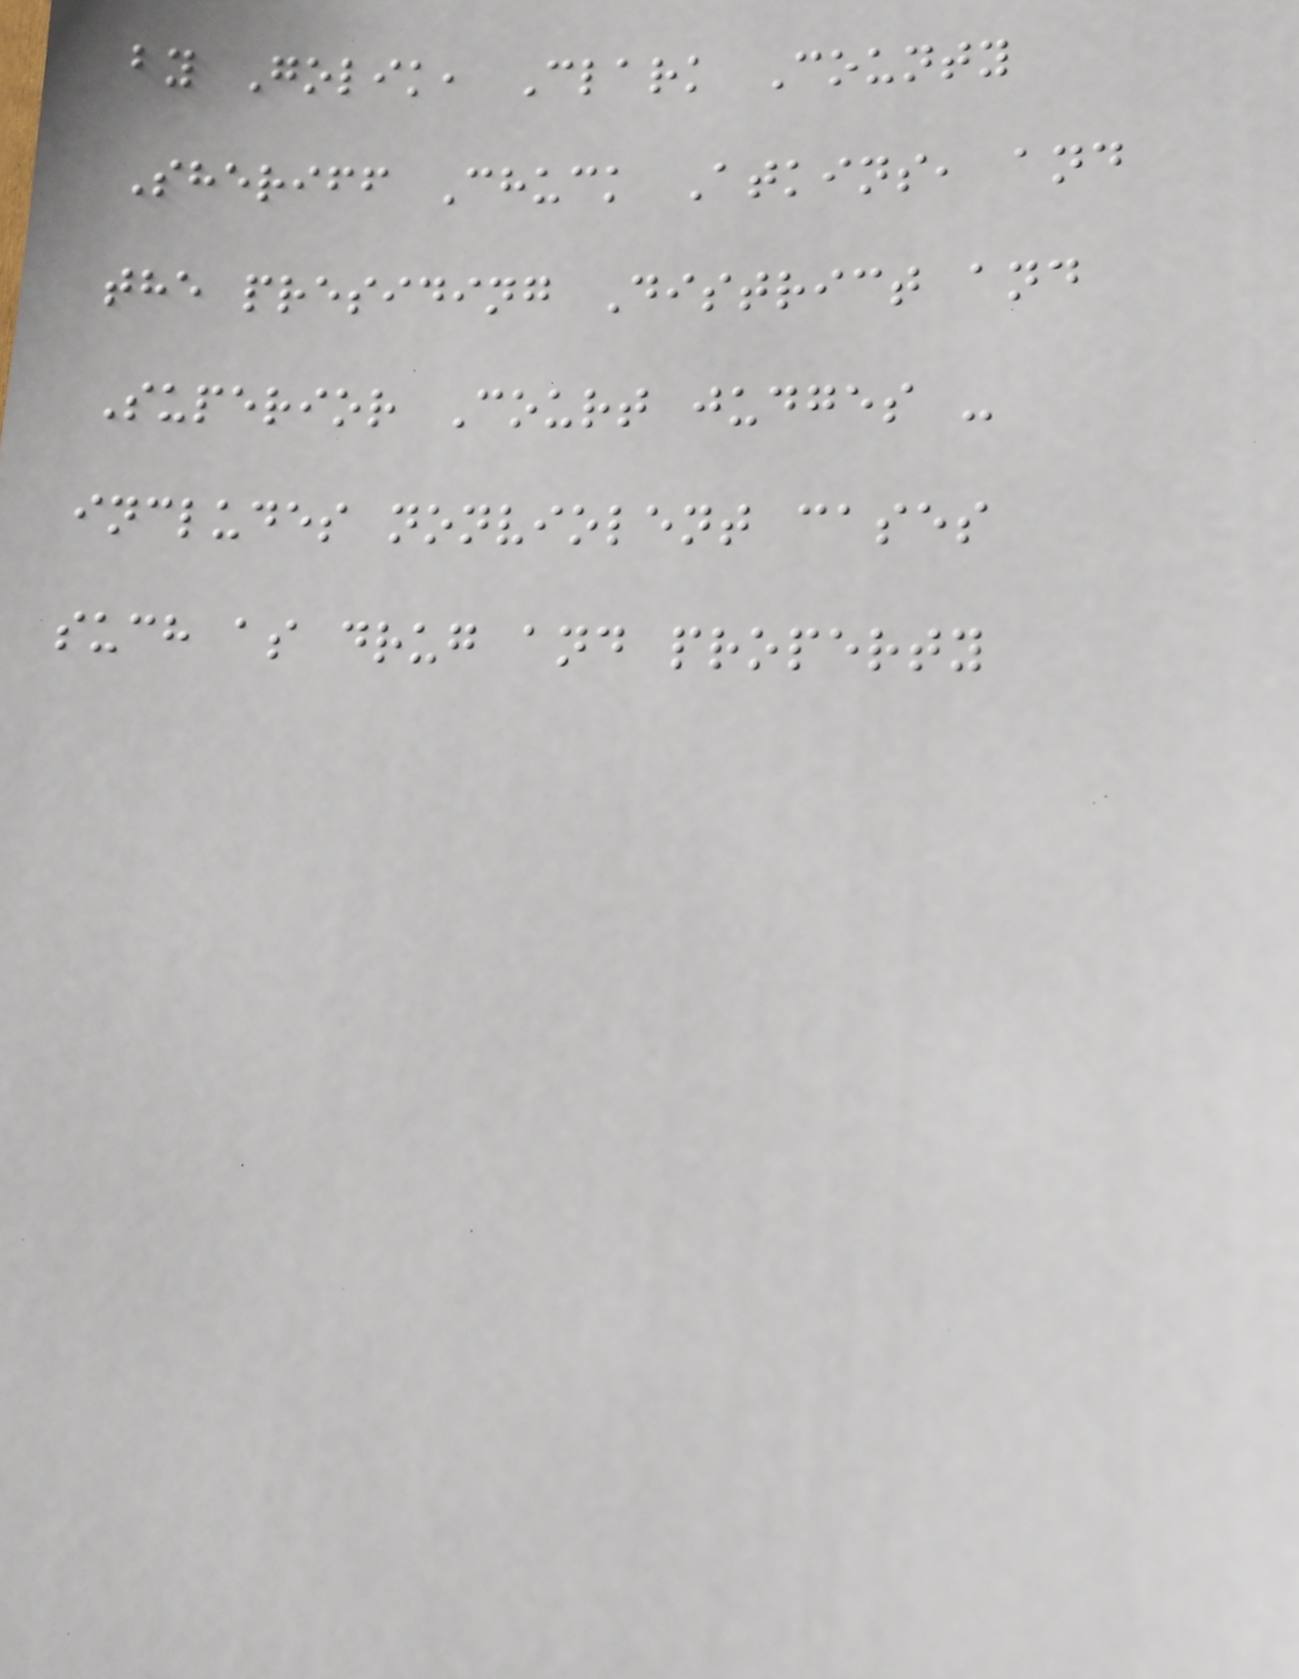by Golik, Clark County
Sheriff Chuck Atkins, and
the presiding District and
Superior Court judges -
includes nonviolent cases
such as drug and property
